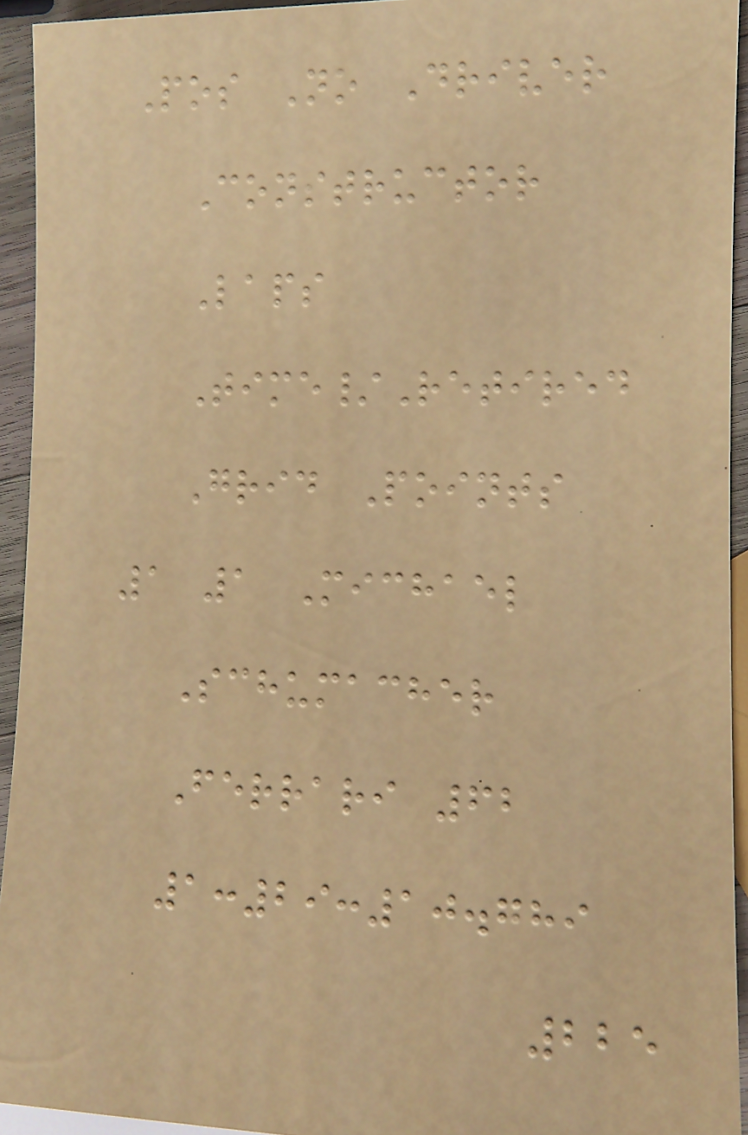Pos No Driver
Constructor
Laps
Time/Retired
Grid Points
1 1 Michael
Schumacher
Ferrari 62
1:29:10.789
225
